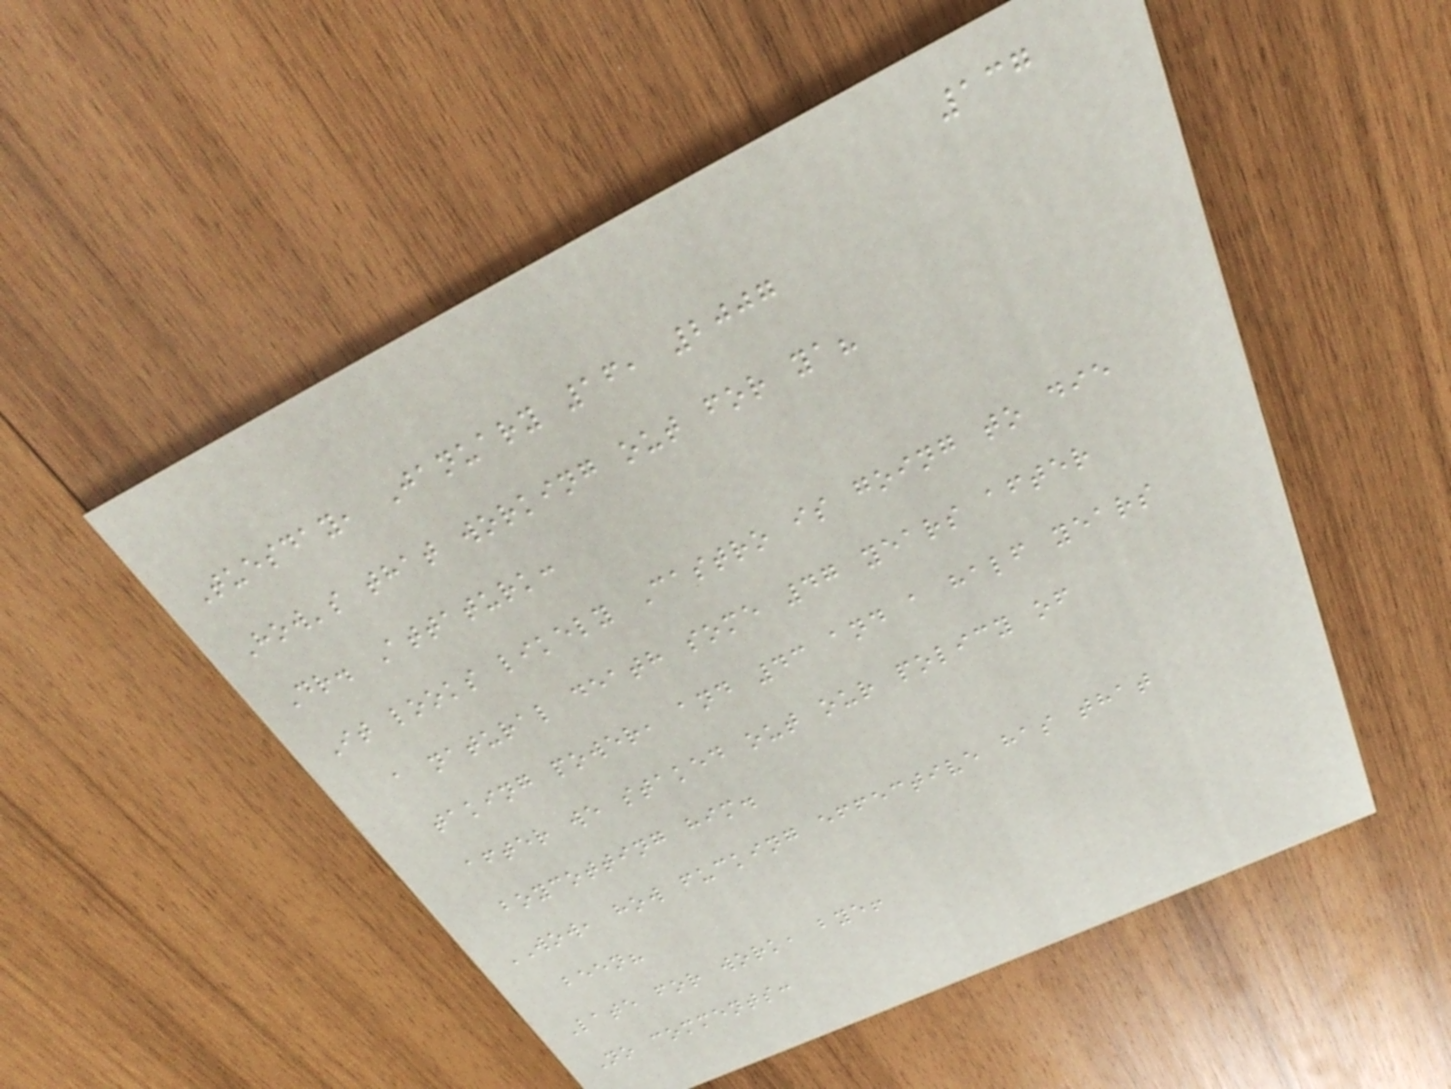137
Tuesday, January 16, 2007
How's that working out for ya?
Dr. Attaturk:
It looks likely Castro is going to die
a natural death some 47 years after
taking power, and 43 and a half years
after we staked out our policy of
boycotting him.
WOW, how fucking effective has that
been?
Late for work, bye!
No comments:
